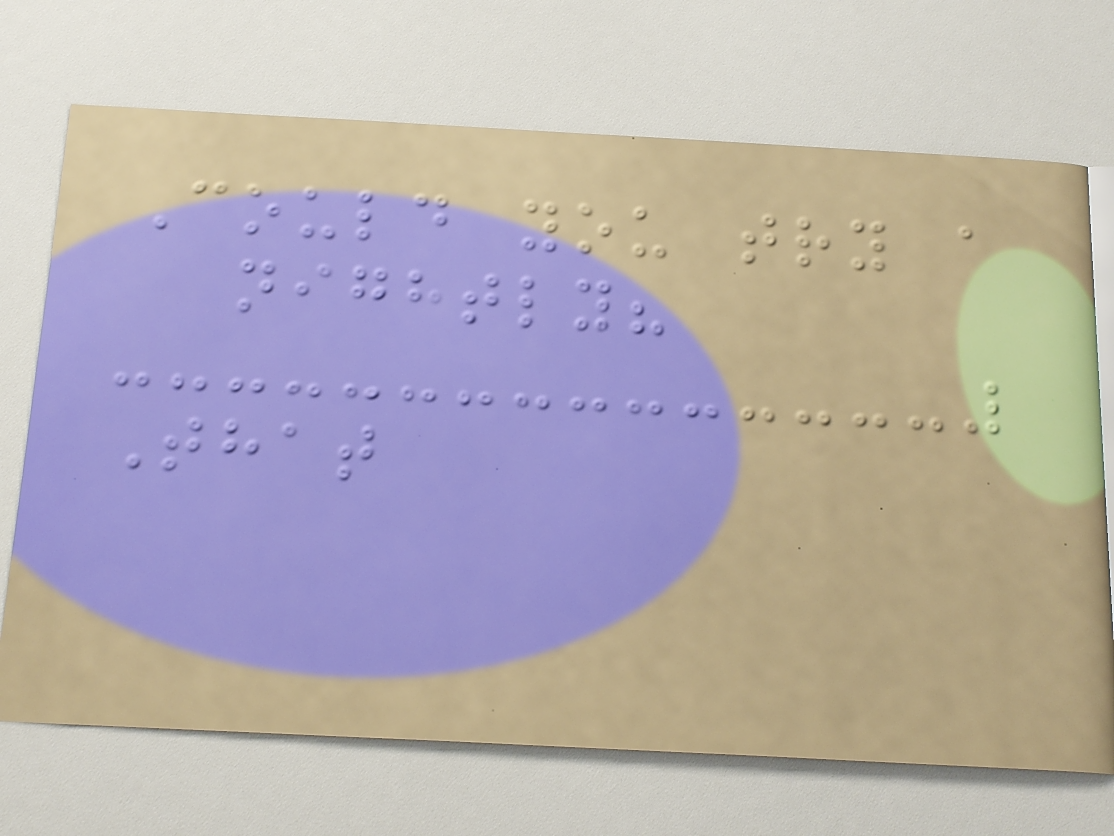Could you try a
nightly?
That
